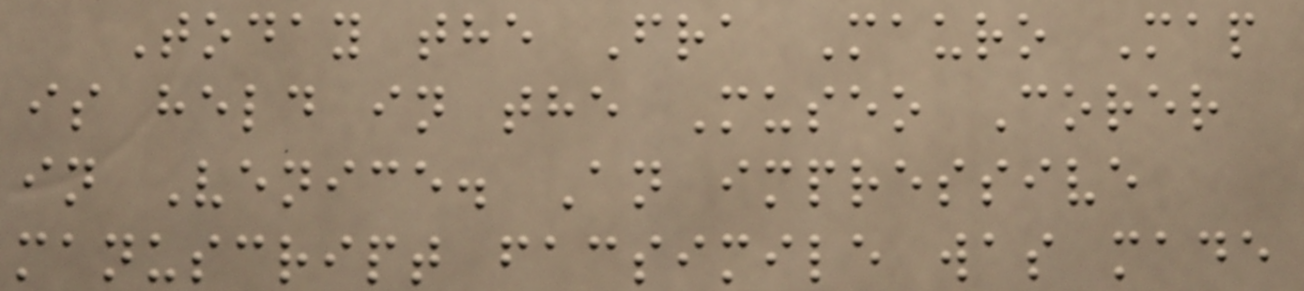Today the Fra Mauro Map
is held in the Museo Corer
in Venice. An impressive
manuscript facsimile was made
